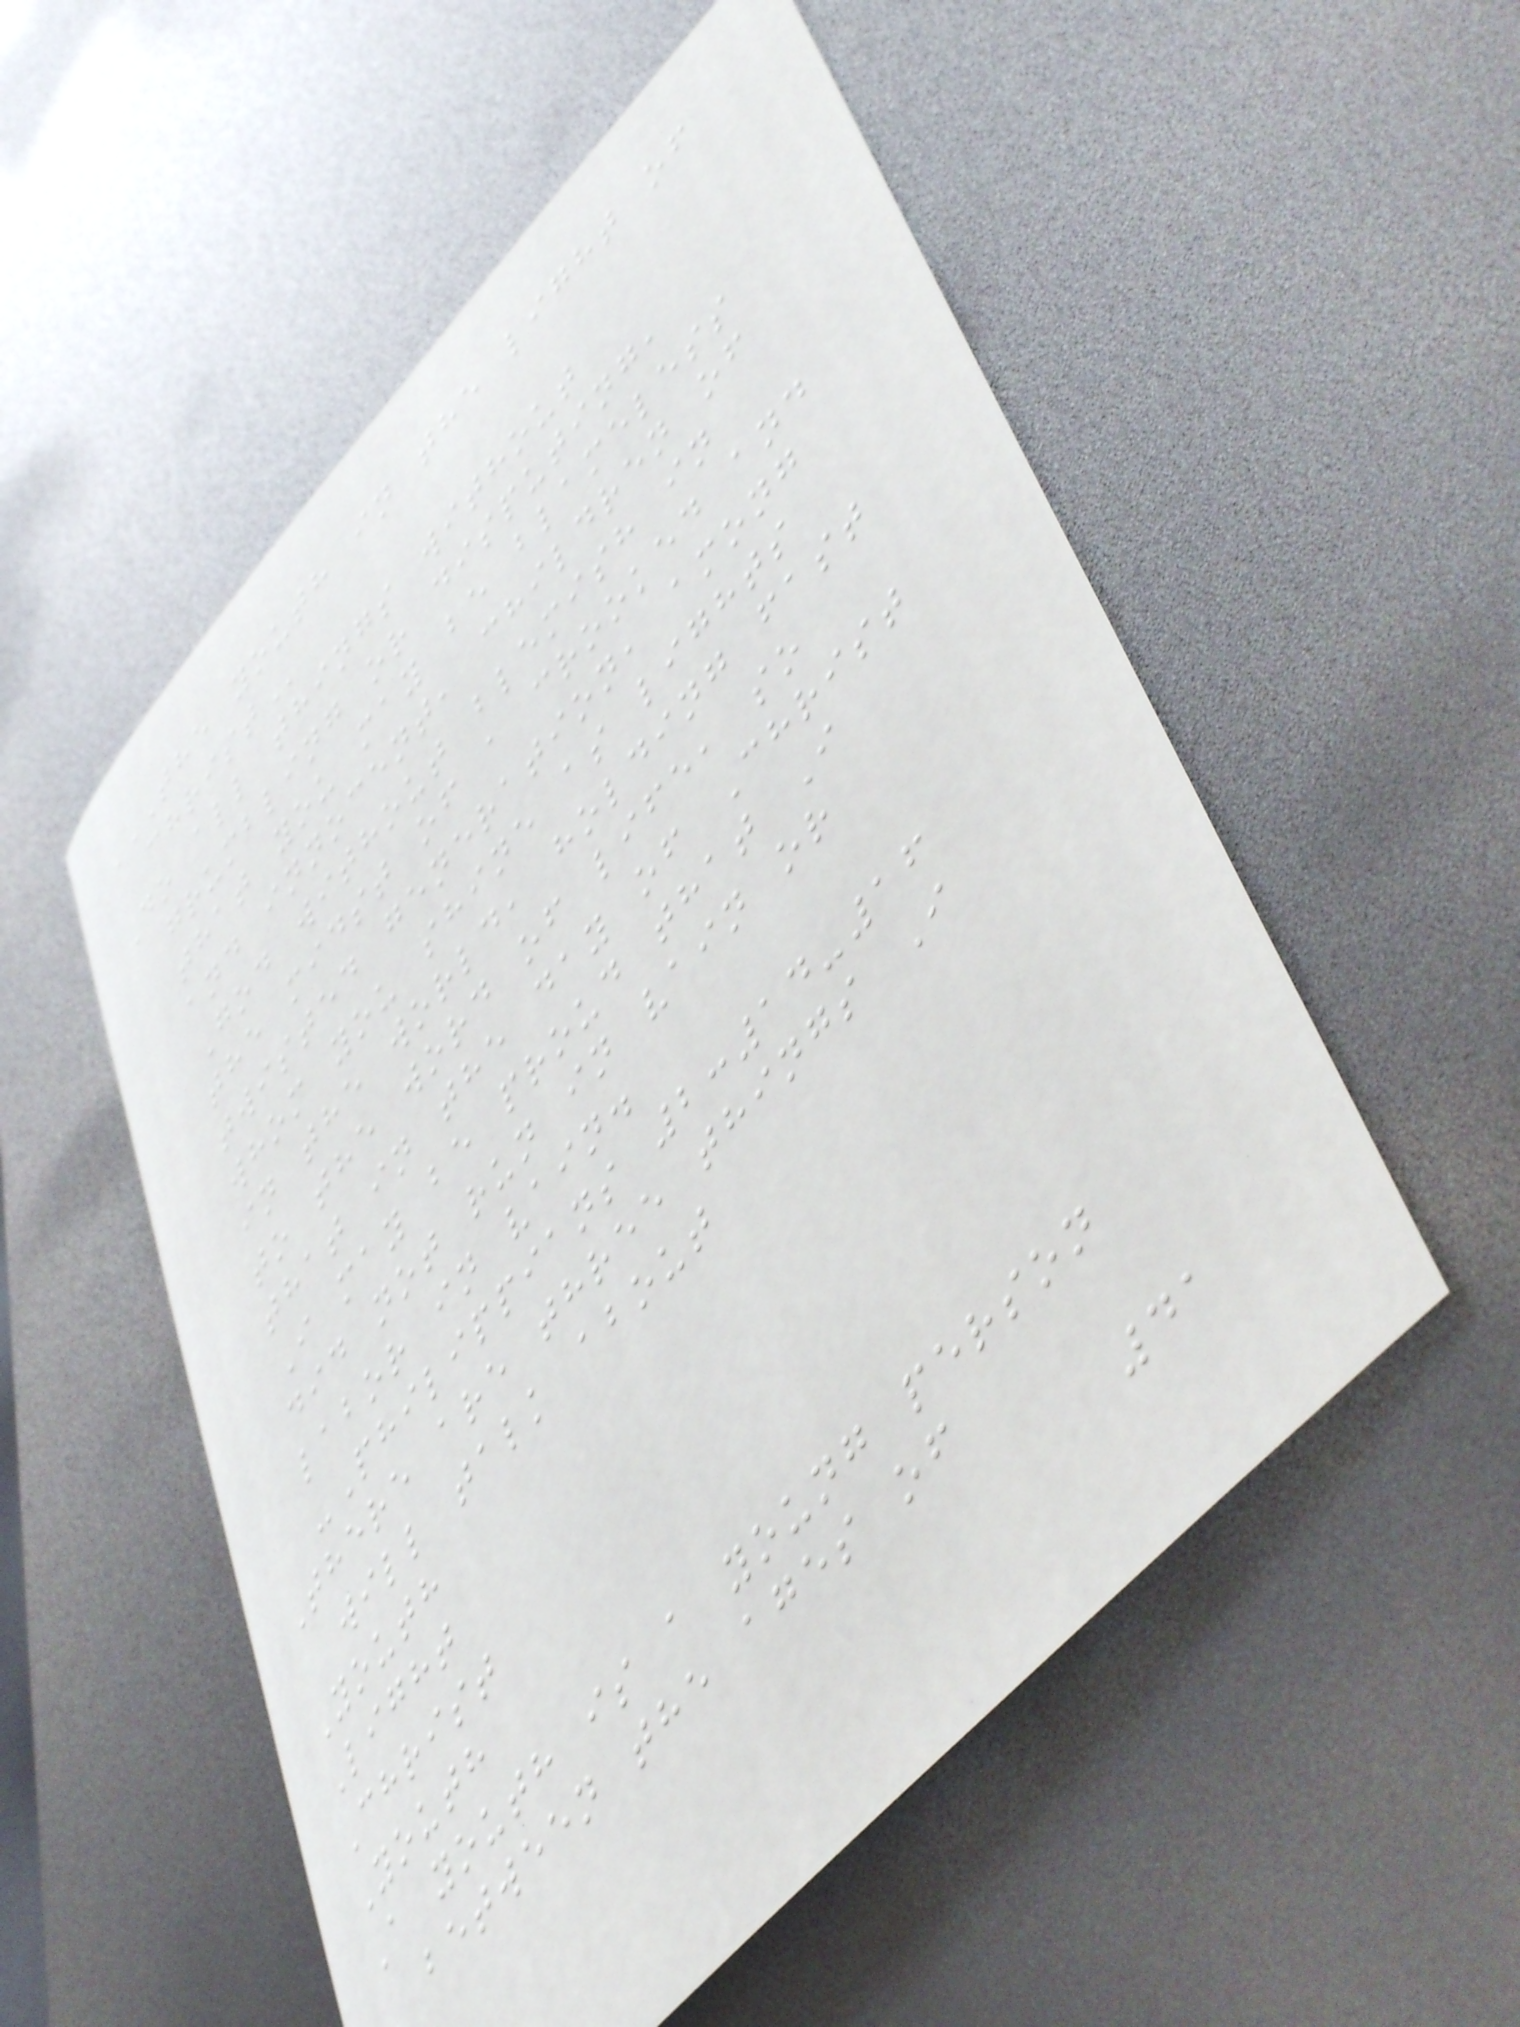THE YOUTH IN THE LIGHT OF
CHRIST
Do all things without
grumbling or disputing,
that you may be blameless
and innocent, children of
God without blemish in
the midst of a crooked and
twisted generation, among
whom you shine as lights
in the world, holding fast
to the word of life, so
that in the day of Christ
I may be proud that I
did not run in vain or
labor in vain.
-Philippians 2:14-16
There are three things I
will talk about
Youth
Light
Christ
Youth
A youth is a young person
between the ages of
41
